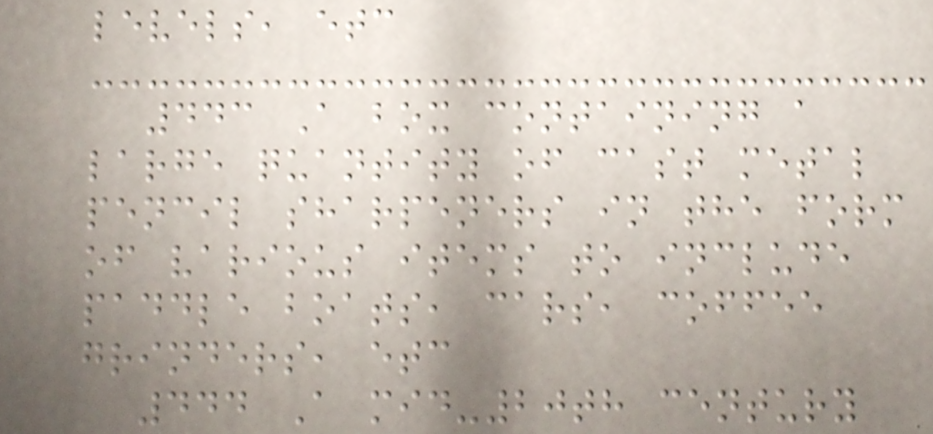levels, etc
443 A box containing a
large quantity of cast metal
pencil sharpeners in the form
of various items to include
paddle boats, cars, coffee
grinders, etc
444 A mid-20th century
